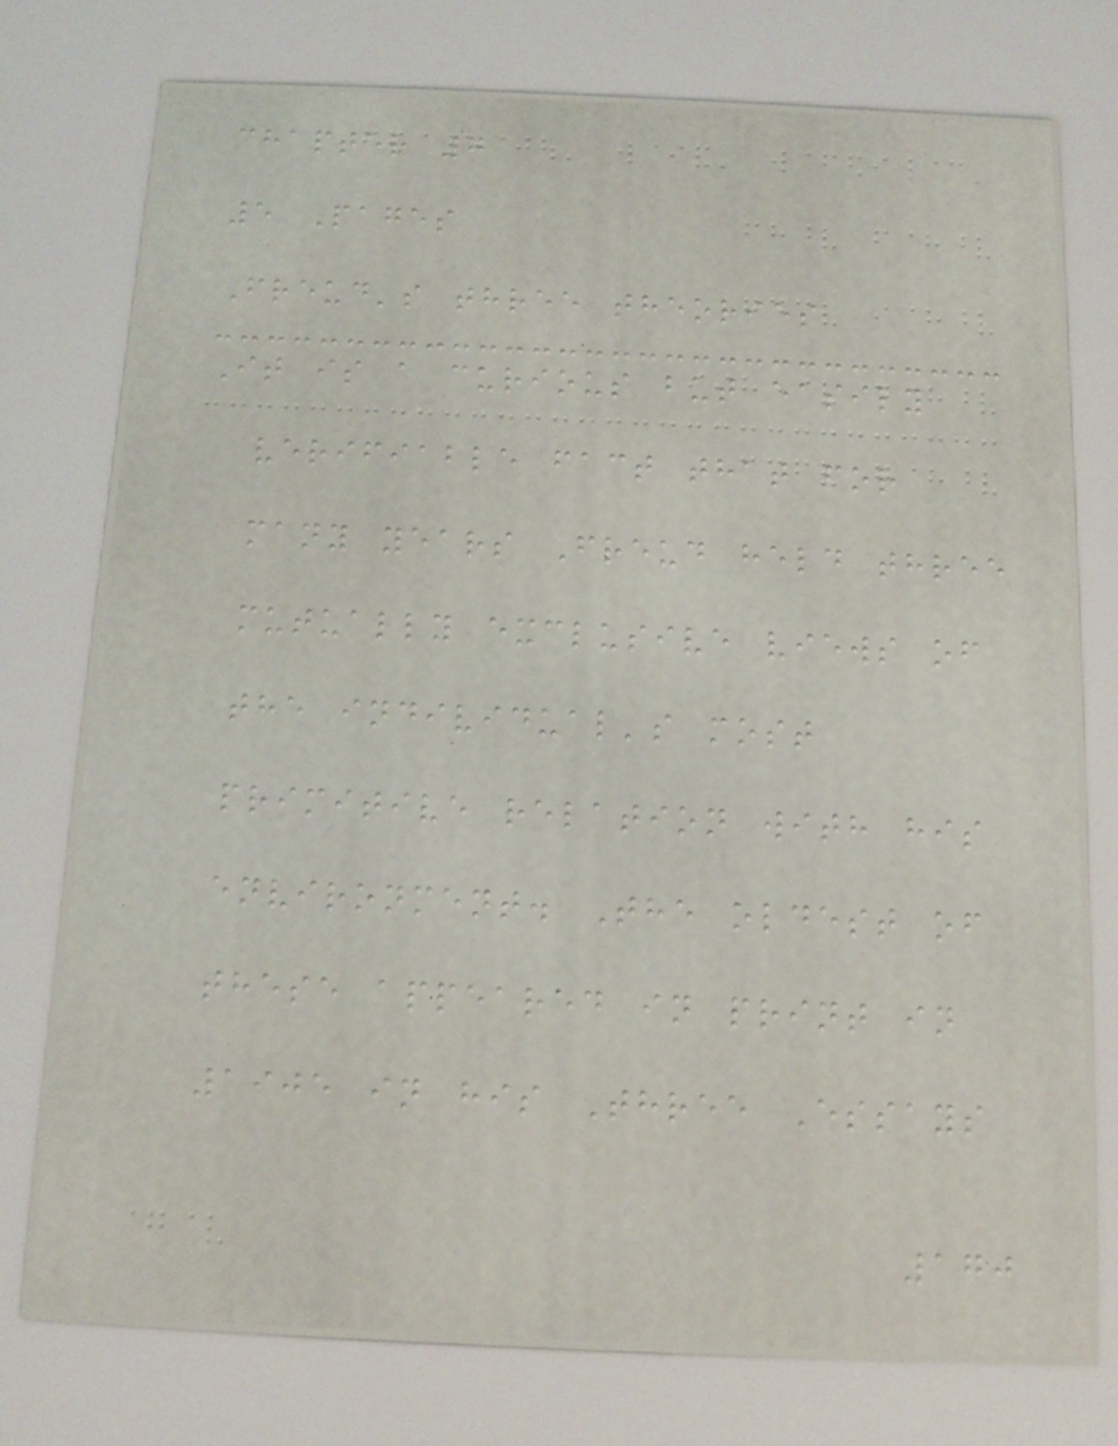chapter 7
5 Pages
Freud's three theories
It is a curious but easily
verifiable fact that for
many years Freud held three
mutually exclusive views of
the individual's most
primitive relation with his
environment. The oldest of
these appeared in print in
1905 in his Three Essays
170
